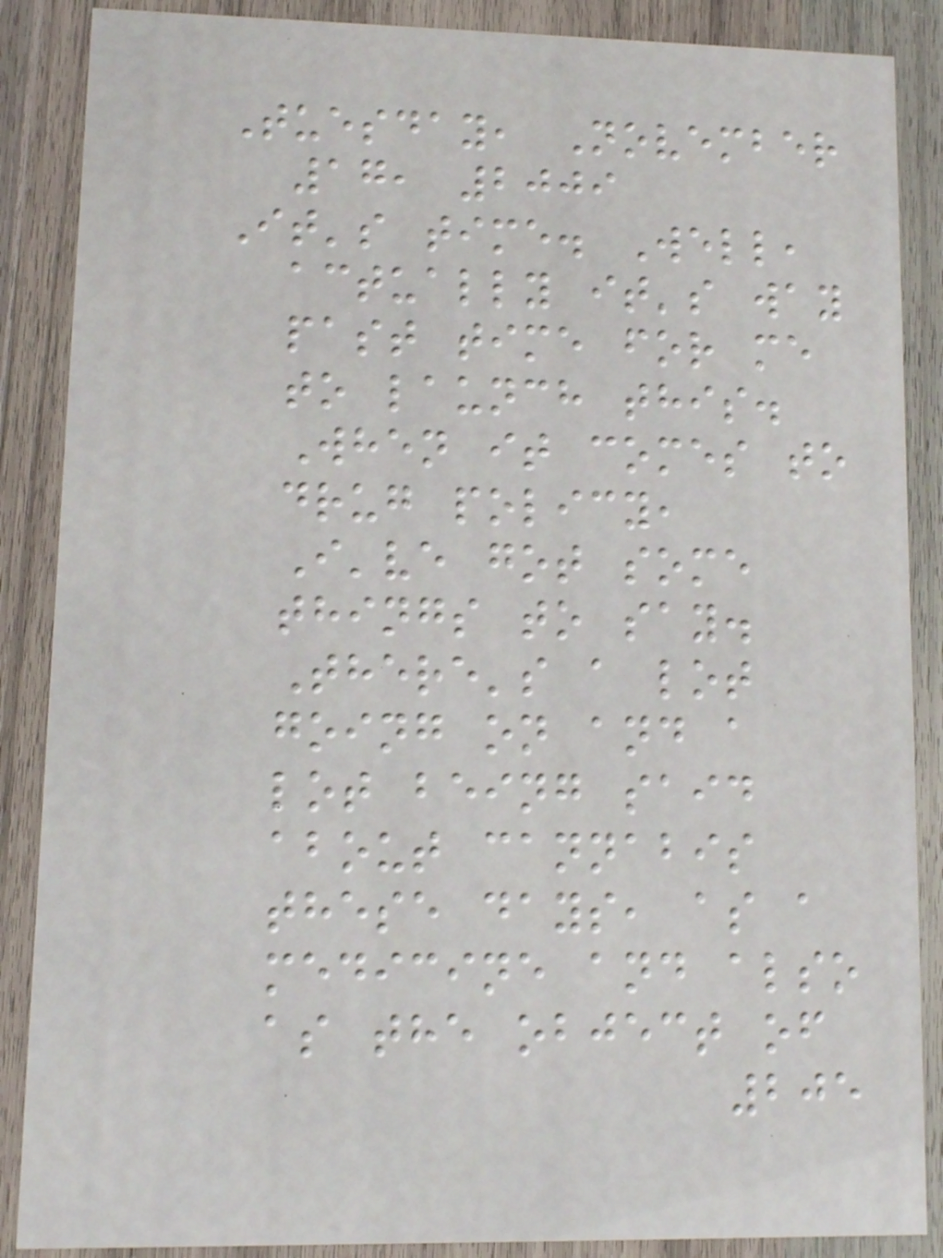Tuesday, November
17, 2009
It's time. Well,
actually it's way
past time for me
to launch this.
When it comes to
drug policy,
I've got some
things to say.
There's a lot
going on and a
lot being said
about cannabis
these days, as a
medicine and also
as the object of
205
